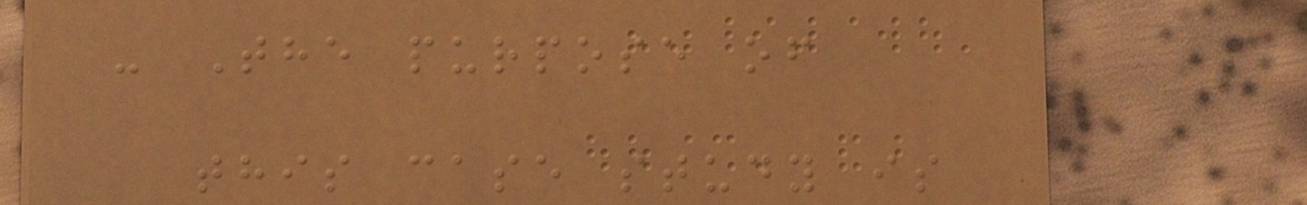- The purpose of
this case study is
